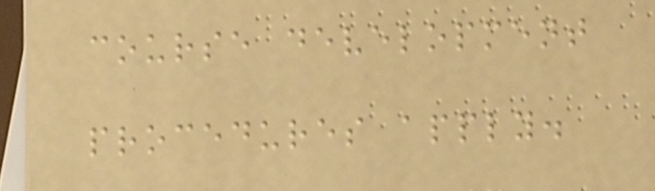course development
procedures apply.
